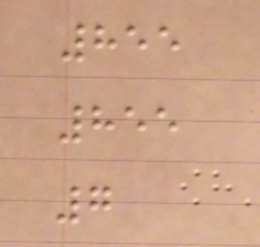855
855
7
